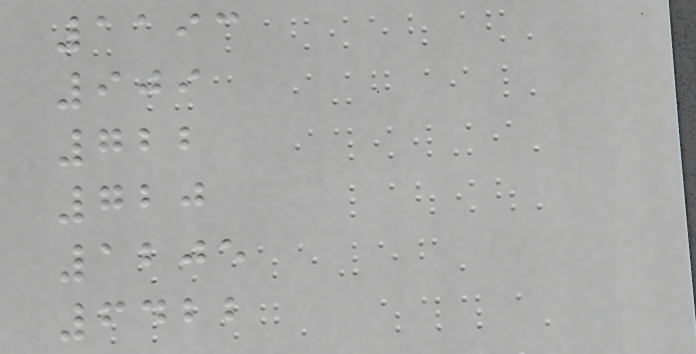1193
909
722
720
1205
6422
